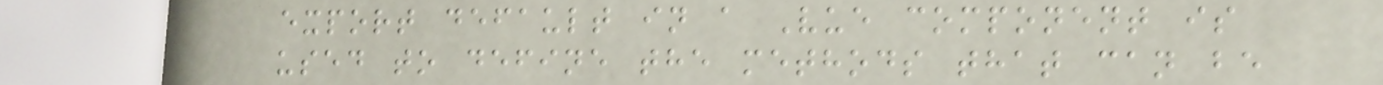export default in a Vue component is
used to define the methods that can be
